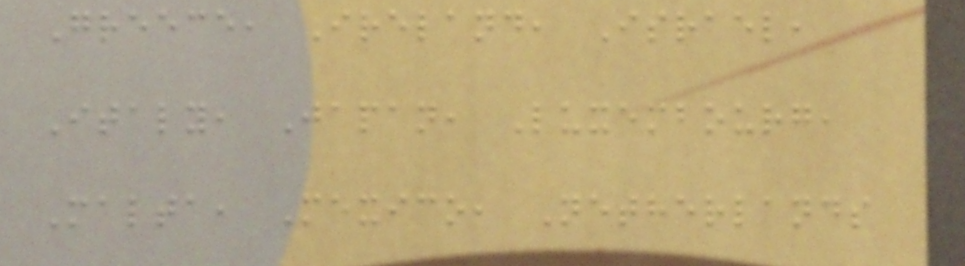Greece, Ireland, Israel,
Italy, Japan, Luxembourg,
Malta, Mexico, Netherlands
